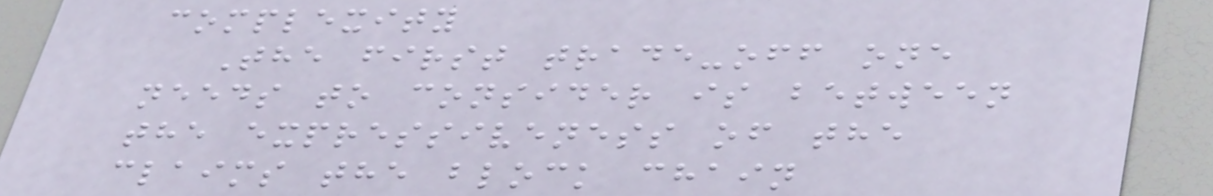complexity
The first trade-off one
needs to consider is between
the expressiveness of the
claims the block chain
